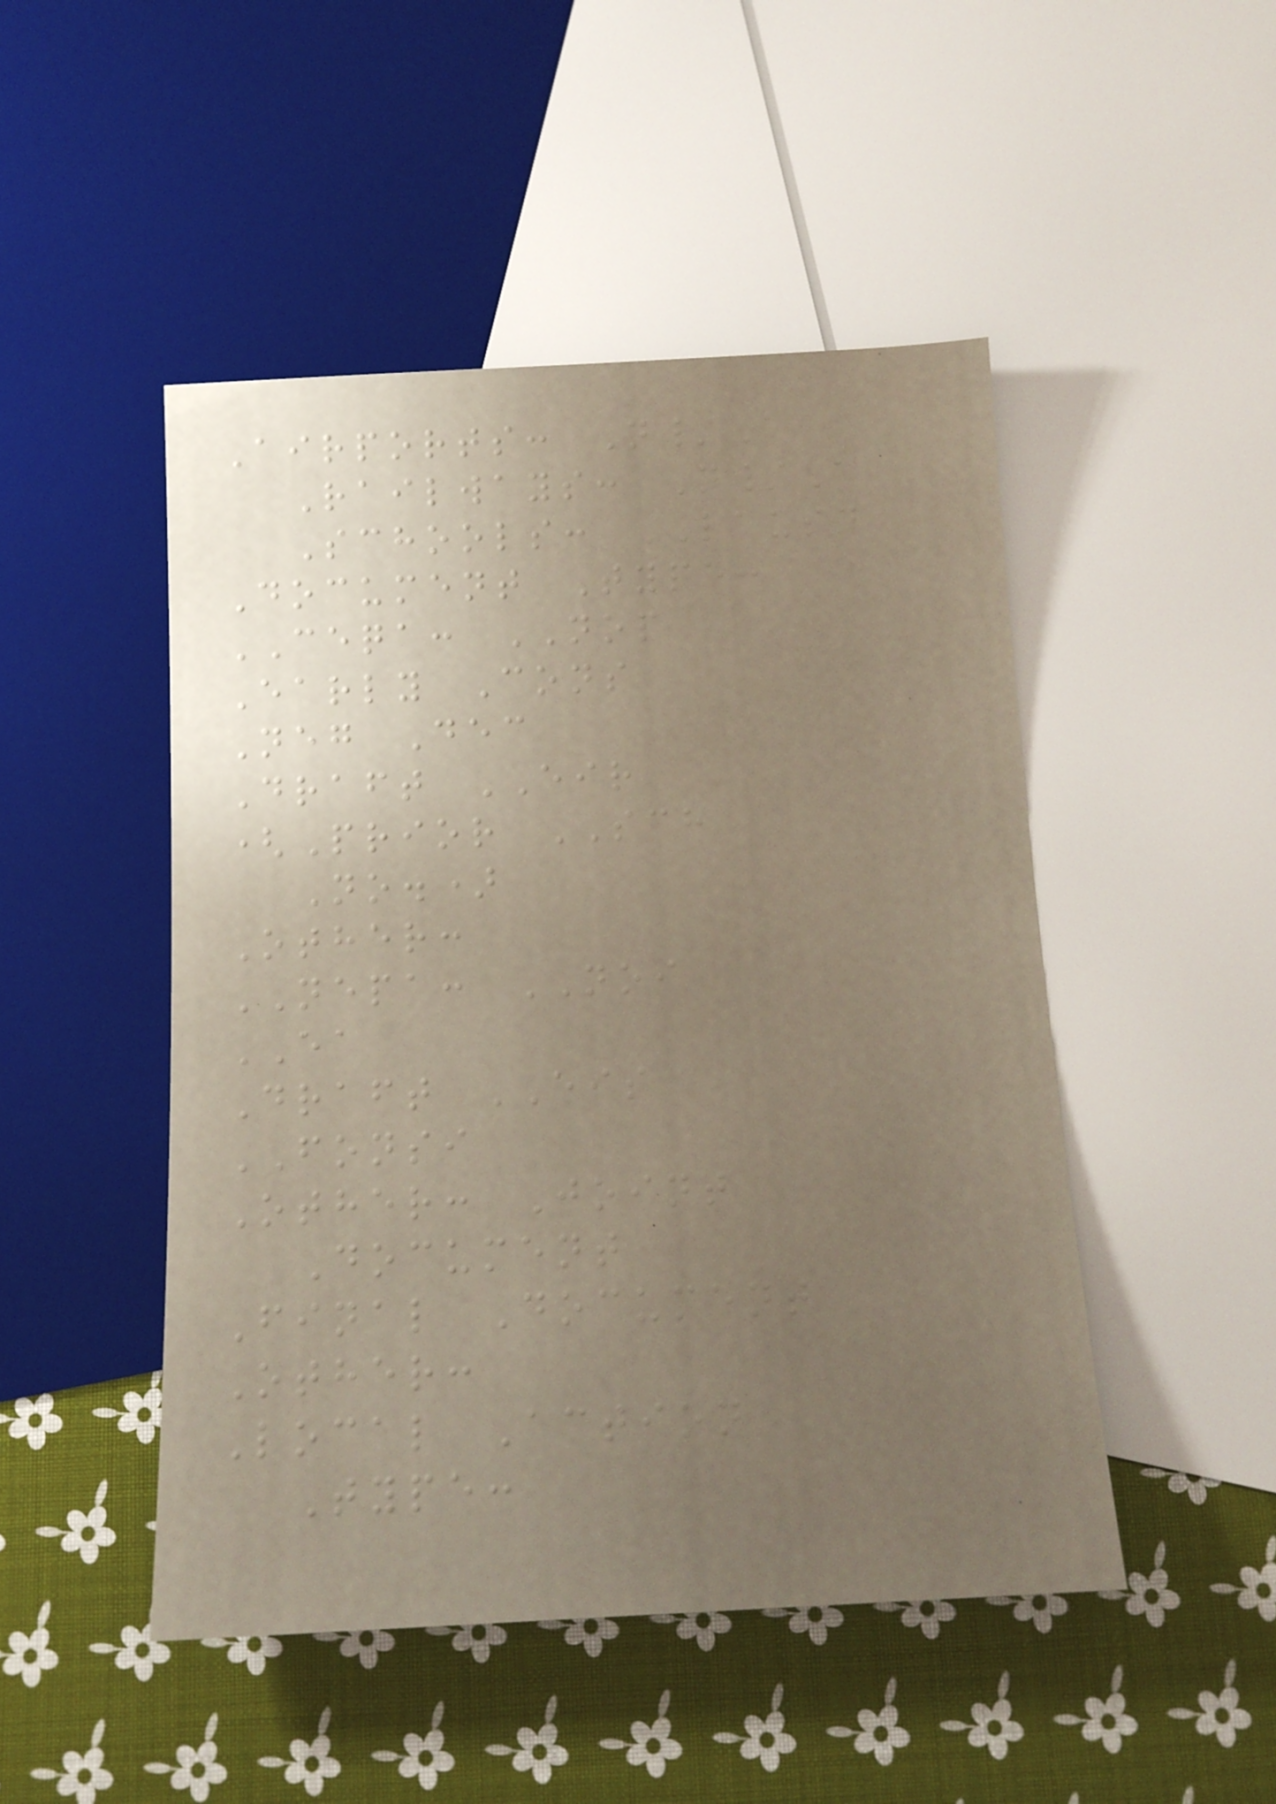Airports: N/A
Railways: N/A
Schools: LAUSD
Document Type:
CEQA: NOP
Early Cons
Neg Dec
Draft EIR
(Prior SCH
No.)
Other:
NEPA: NOI
EA
Draft EIS
FONSI
Other: Joint
Document
Final Document
Other:
Local Action
Type:
